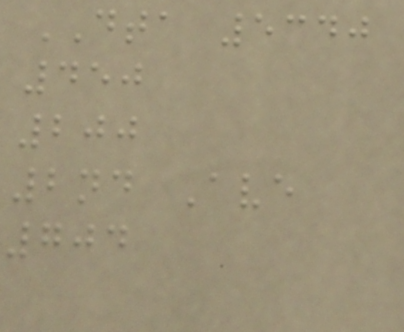DTA 5340
450
200
2nd Ave
704
